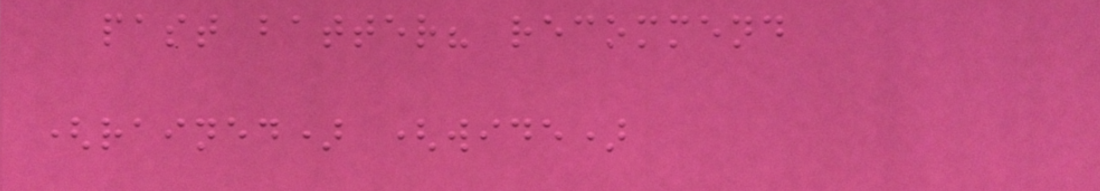past batter? recommend
(rained) (wide)
